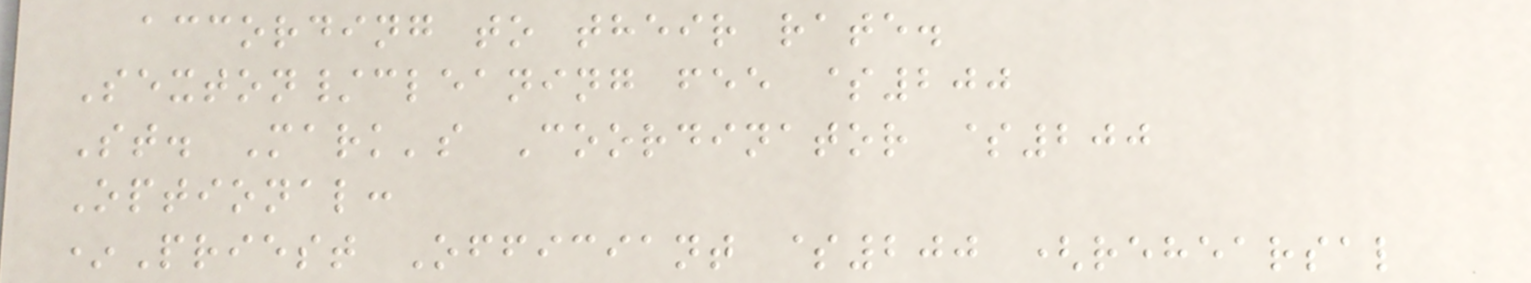according to their rate.
Sexton/cleaning fee $200
St. Mark's Coordinator $200
Optional:
*Priest Officiant $200 (rehearsal
